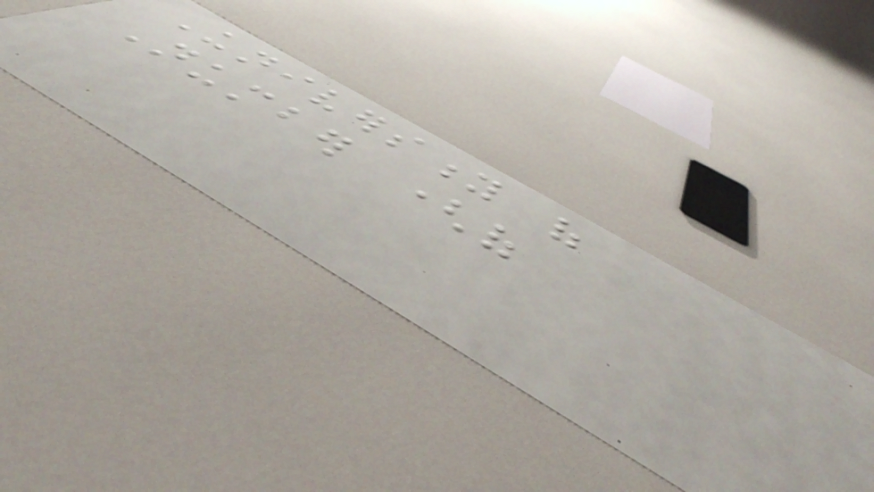University of
Number (of
